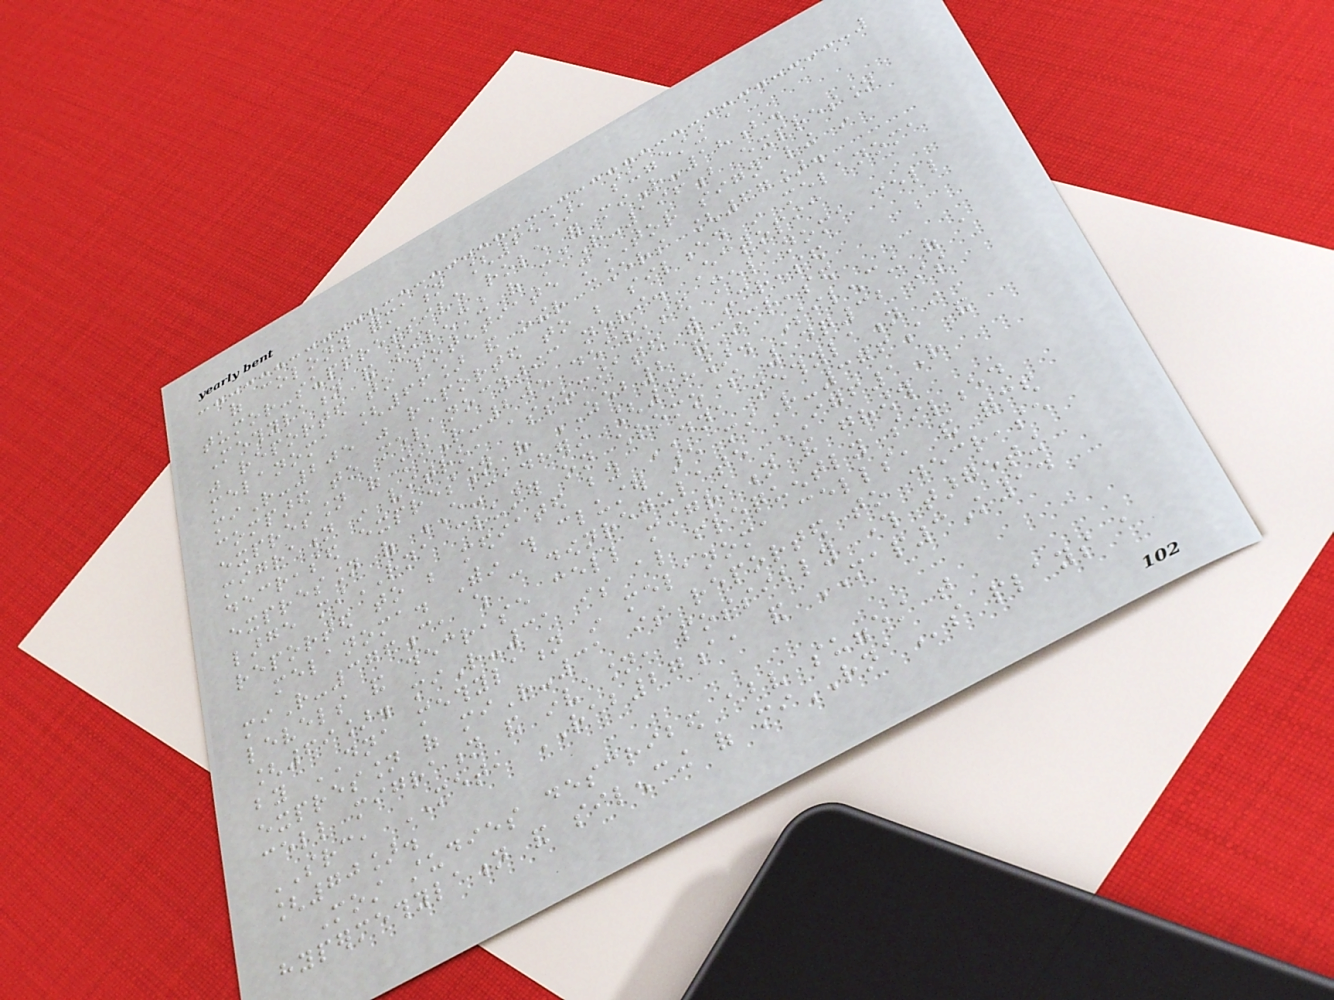of colony formation [65], suggesting a
tumor-suppressive role for miR-18b.
Methylation and silencing of miR-196b expression
was reported to potentiate mTOR signaling in
melanoma [66] and other cancers [67].
miR-205 was reported to be silenced in melanoma
compared to melanocytic nevi. Ectopic
expression of miR-205 decreased melanoma cell
migration in vitro, associated with increased
decreased expression of ZEB2 and increased
expression of E-cadherin [68]. Silencing of a
large miRNA cluster on chromosome 14q32 is
reported to be mediated by DNA methylation in
melanoma. Within this cluster are miR-376a and
miR-376c, which can downregulate IGF1R
levels and decrease cell migration and growth
[69]. miR-31 is also frequently silenced
by DNA methylation in melanoma cells, and forced
expression of miR-31 is reported to decrease
cell migration and invasion, possibly through targeting
SRC, MET, RAB27a, and MAP3K14
[70].
Most studies described above suggest that
hypermethylation and silencing of miRNAs plays a
